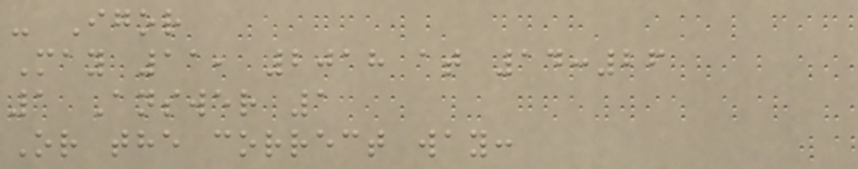- Igor
May 11, 2018 at 14:26
1 Answer 1
Or the correct way:
